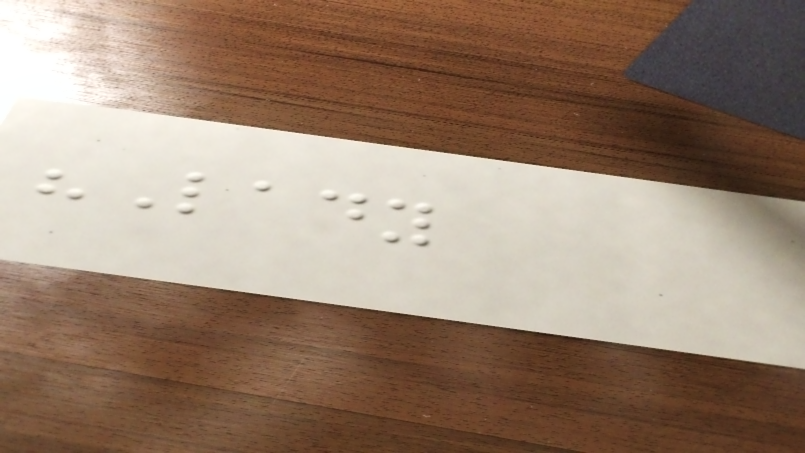"Lady
